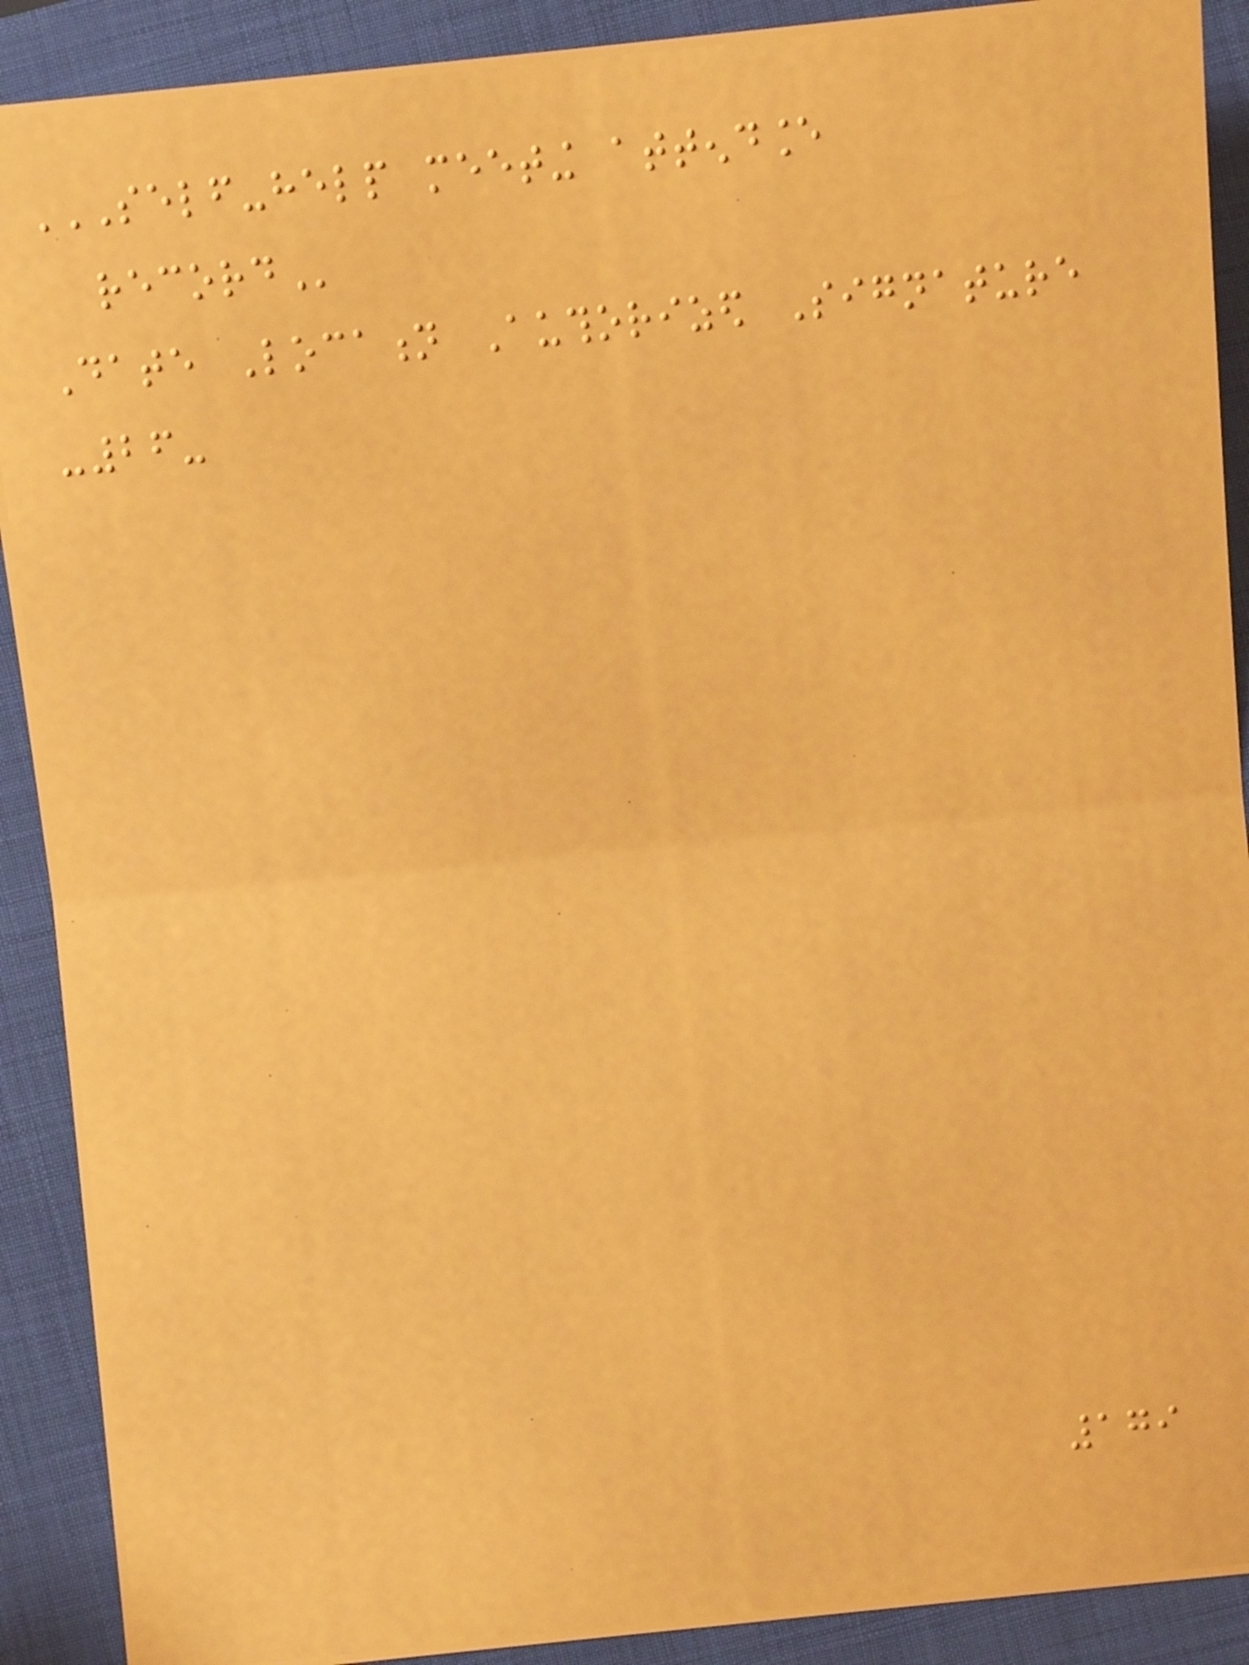SELF-HELP MEETING ATTENDANCE
RECORD
Date Location Authorized Signature
-26-
179
